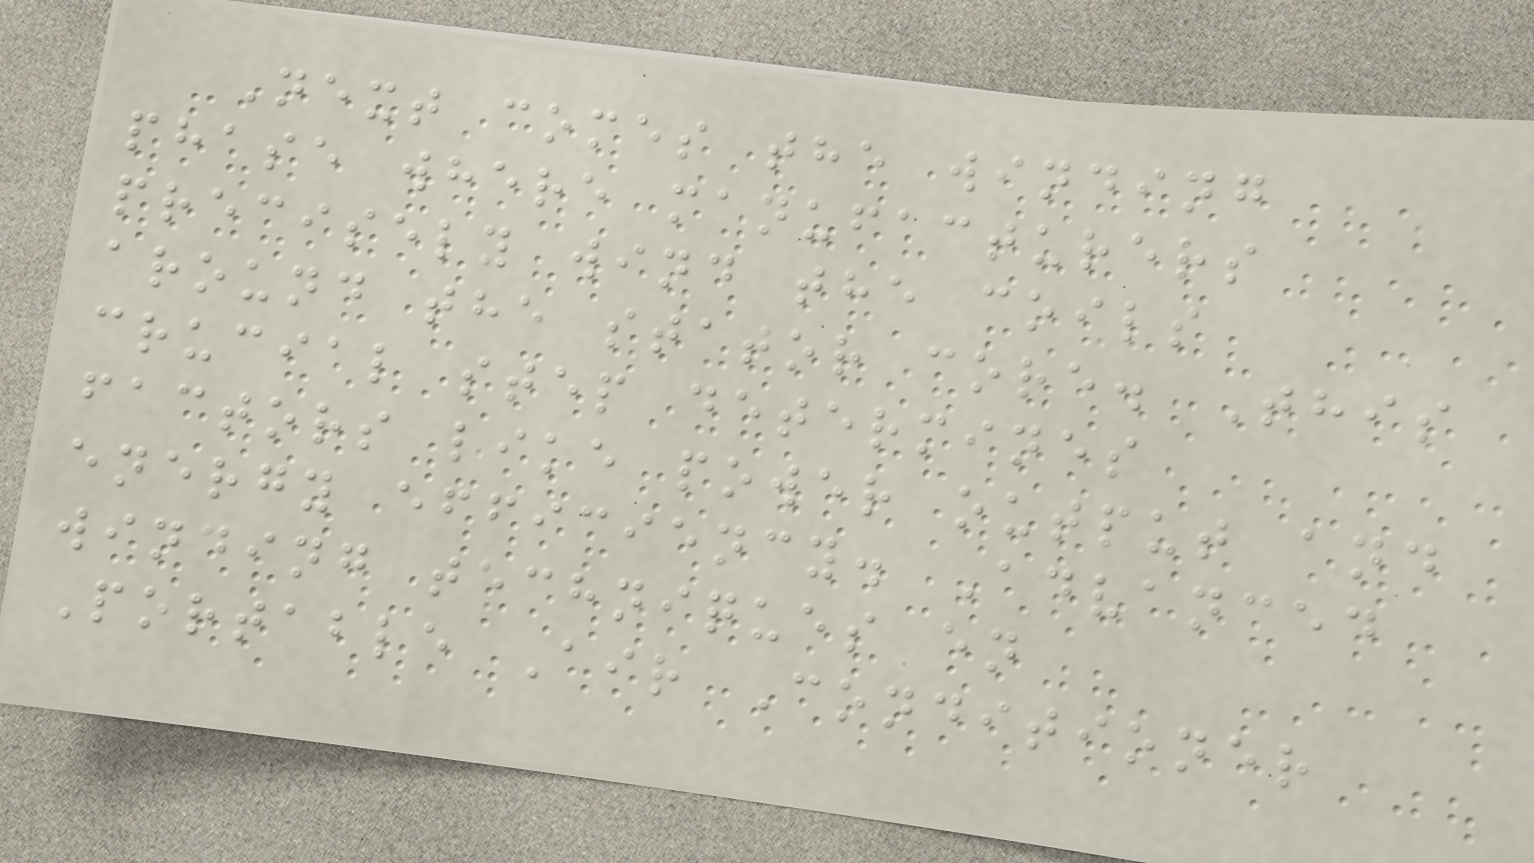Next comes the winding
phase where manufacturers
precisely wind the coils
around the stator core. This
crucial step determines
factors like power output and
energy efficiency. Advanced
winding techniques en
Portable Air Conditioner
